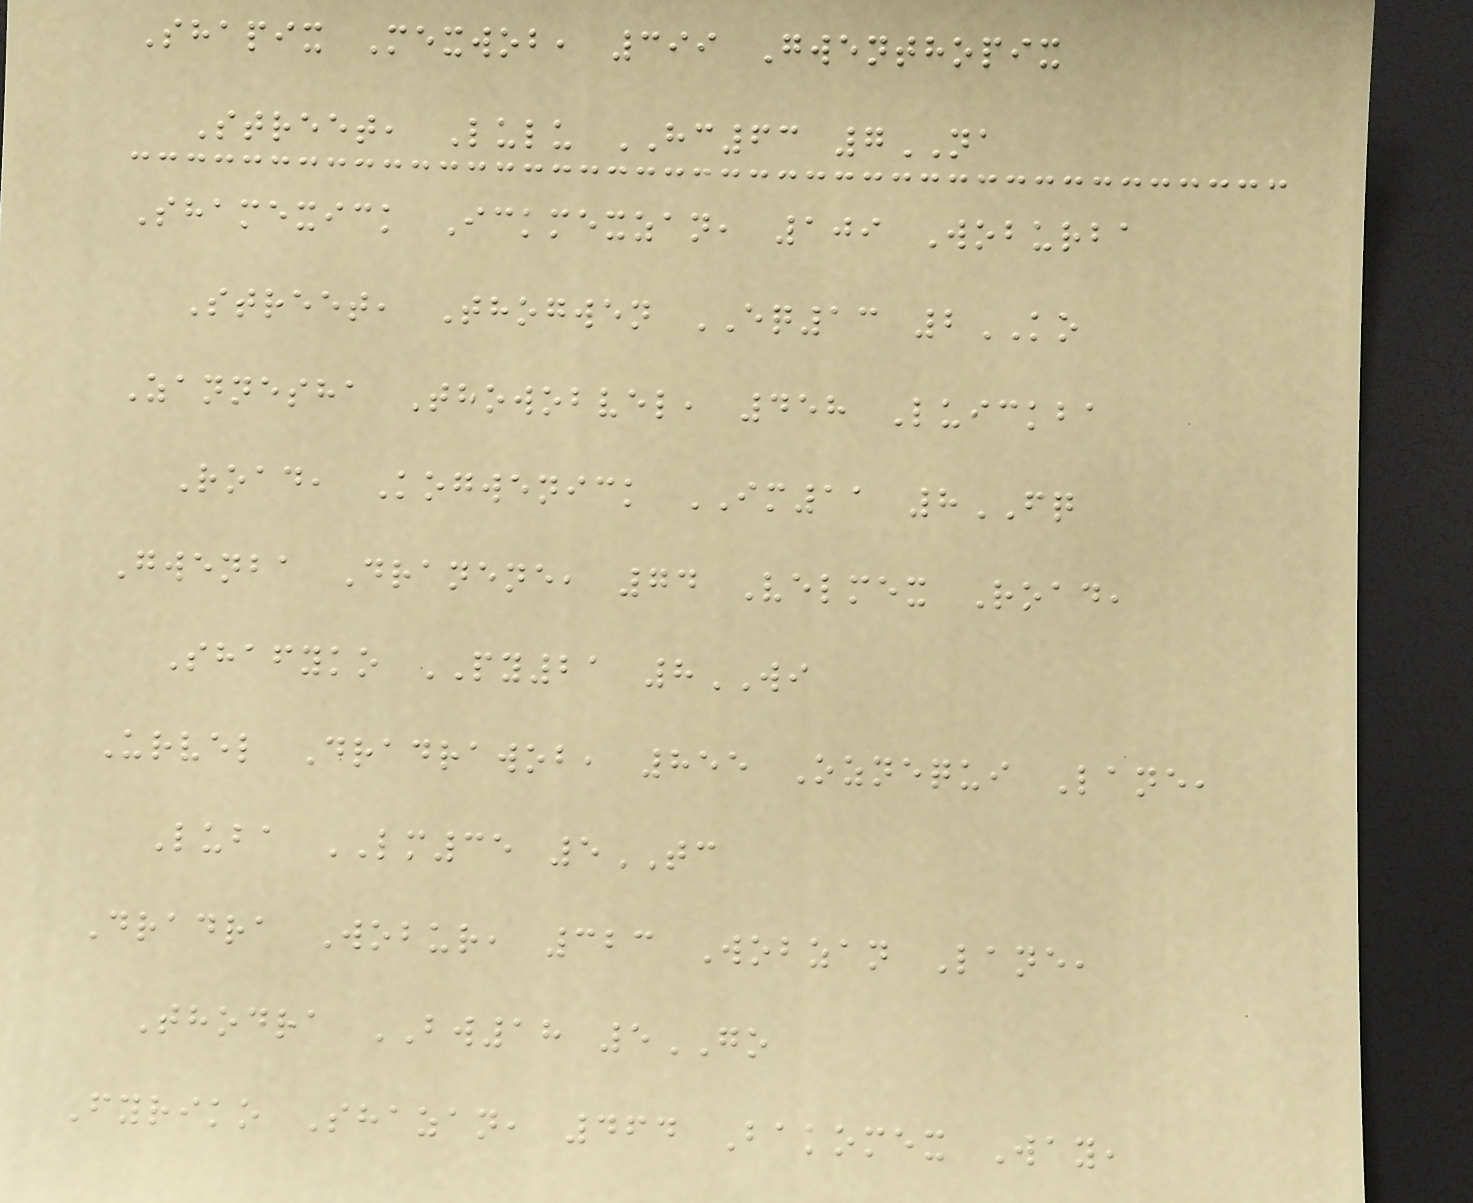Shapix Mexwob, 399 Gwenthopix
Street, Lulu HC63 7NA
Shamexick Ickmexzan, 109 Woburba
Street, Thogwen EQ13 2KO
Zannesha Thowobvel, 458 Luickba
Road, Kogwenick IM11 8FQ
Gwenba Dranene, 74 Velmex Road,
Shafyko PY21 8WI
Urvel Dradrawob, 855 Oznequi Lane,
Luba LM35 5TC
Dradra Wobur, 323 Wobzan Lane,
Thodra BW18 5GO
Fyriko Shazan, 464 Bakomex Way,
